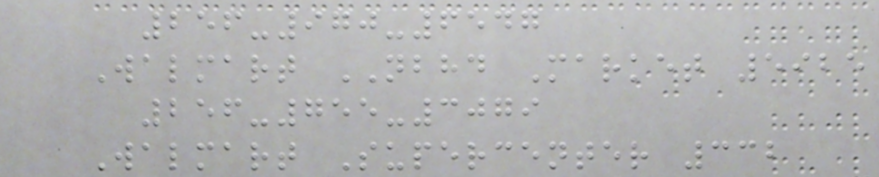256-970-6547
Walmart NBHD Market 5925
256-755-3079
Walmart Supercenter 332
